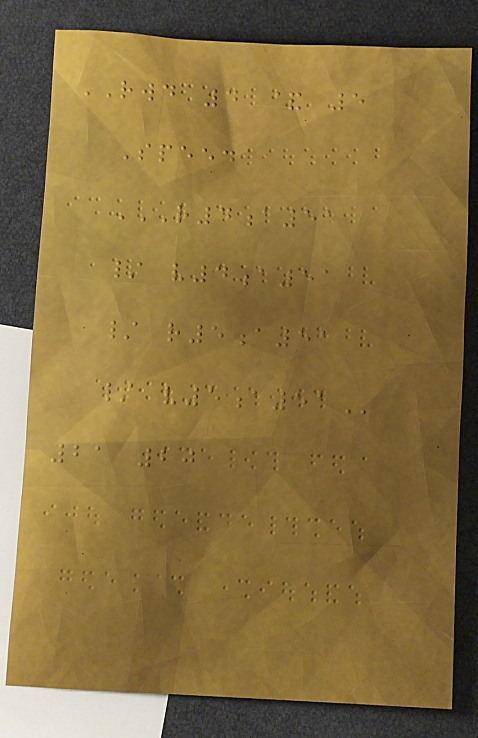RWD 4 & 5
Speed
R4A51
/ V4A51
/ R5A51
/ V5A51
21 20
